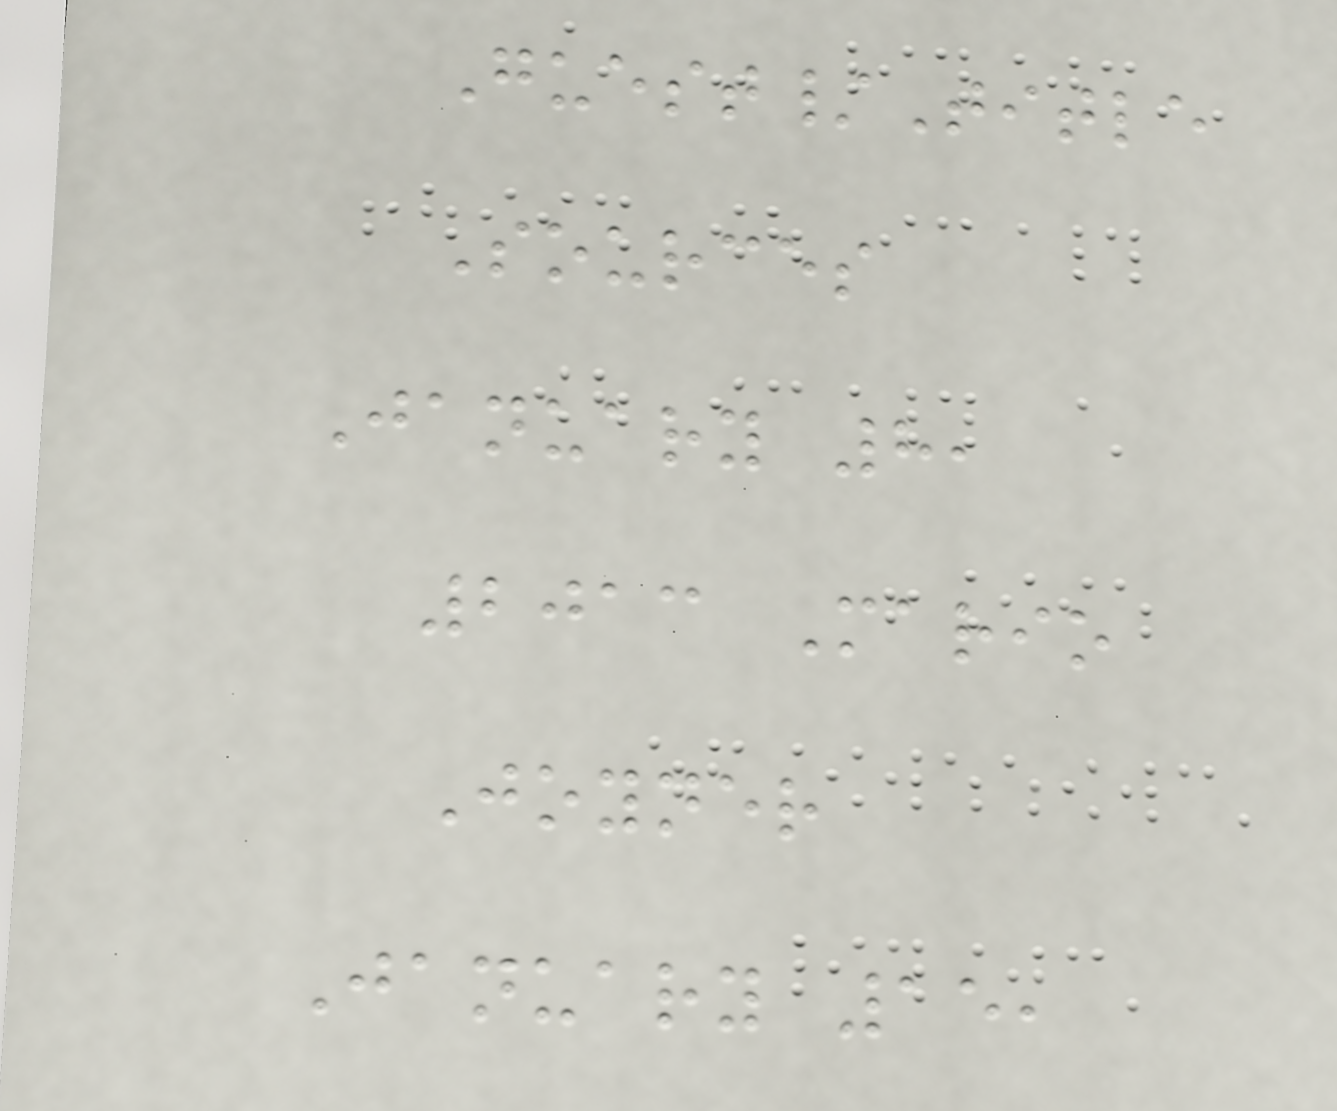Guest/Title
Sources
January 8,
2013 Mario
Joyner
January 15,
